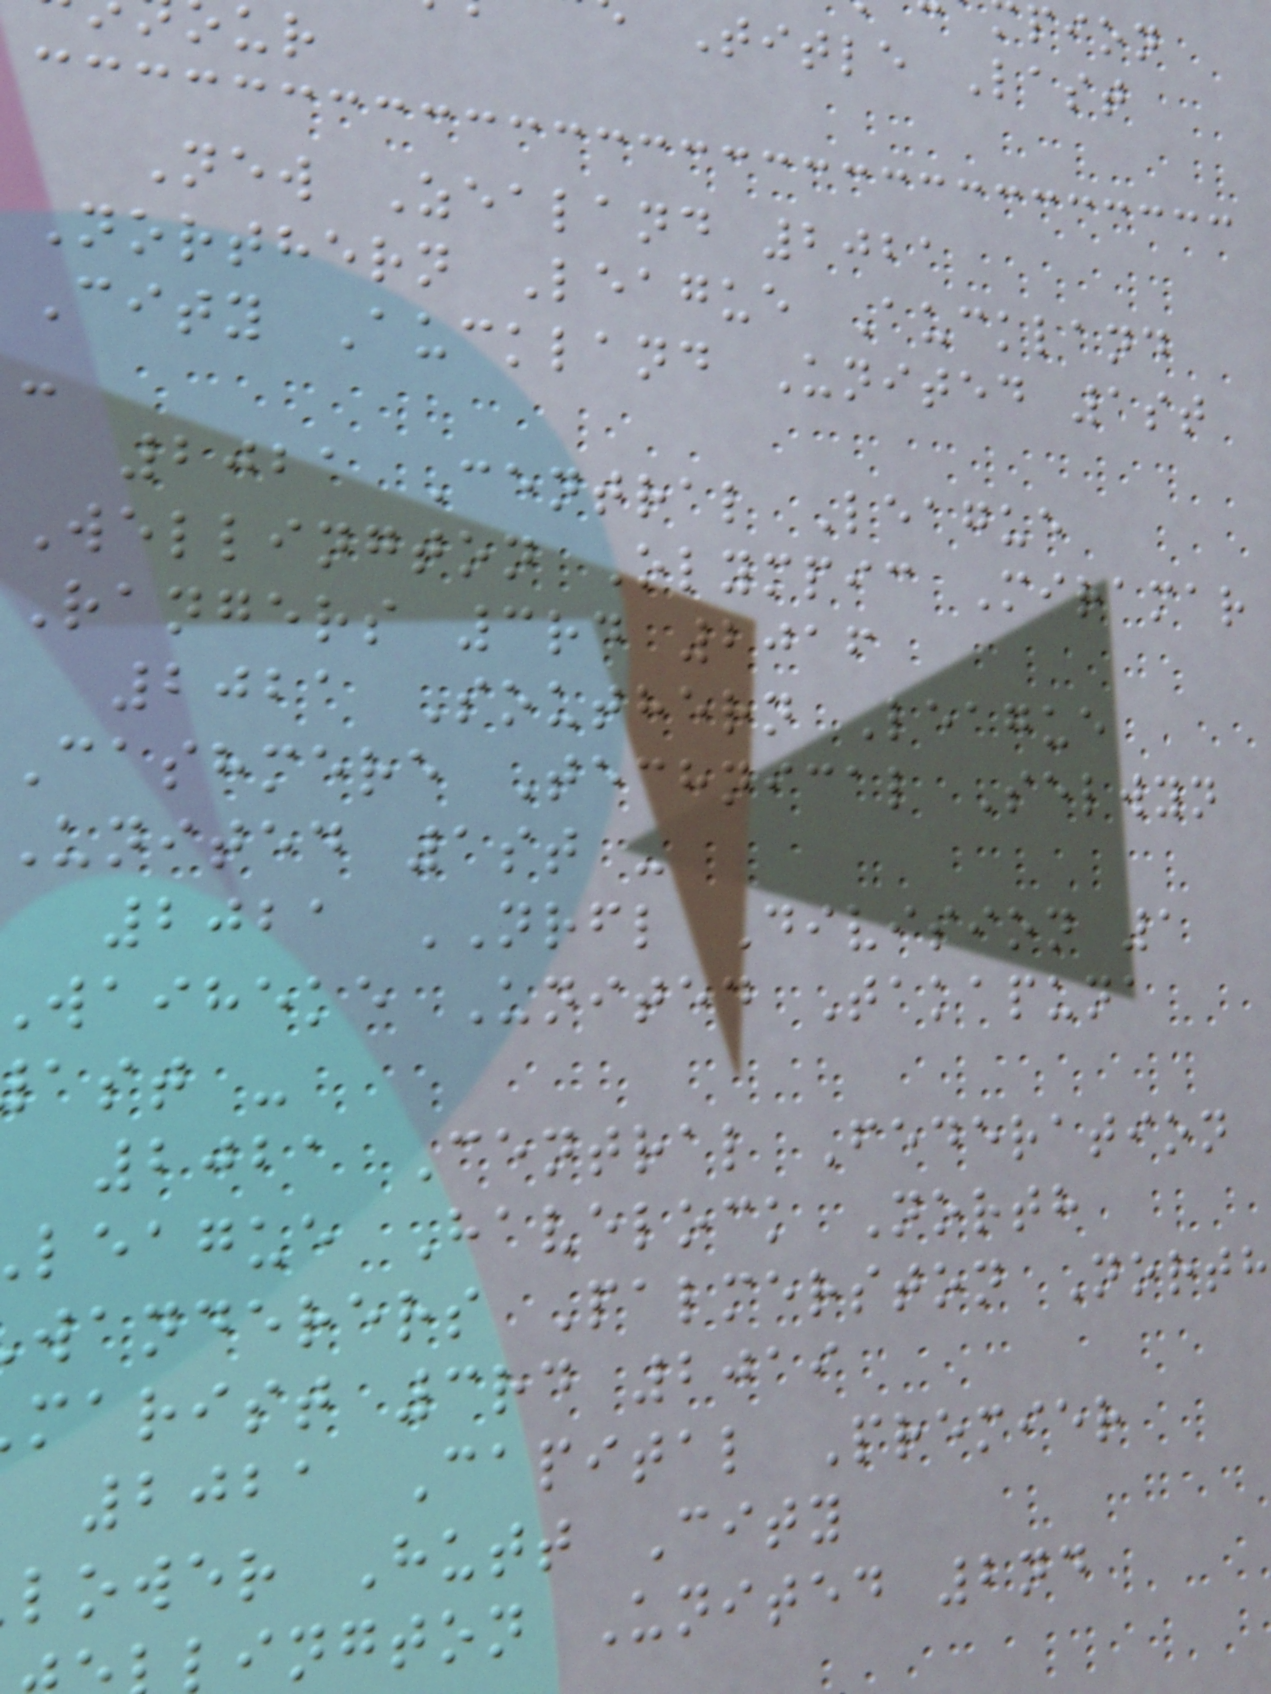Title Last
New Zealand 2021
Northern League Auckland
City Auckland United 1st
-
2021 Central League
Wellington Olympic Miramar
Rangers 3rd 2016
2021 Southern League
Cashmere Technical Selwyn
united 1st -
2021 NRFL Division 1
waiheke United Takapuna
ast -
2021 Central Federation
league Havelock North
wanderers Palmerston North
marist 3rd 2019
2021 Capital Premier
lower Hutt City
lington United 2nd
